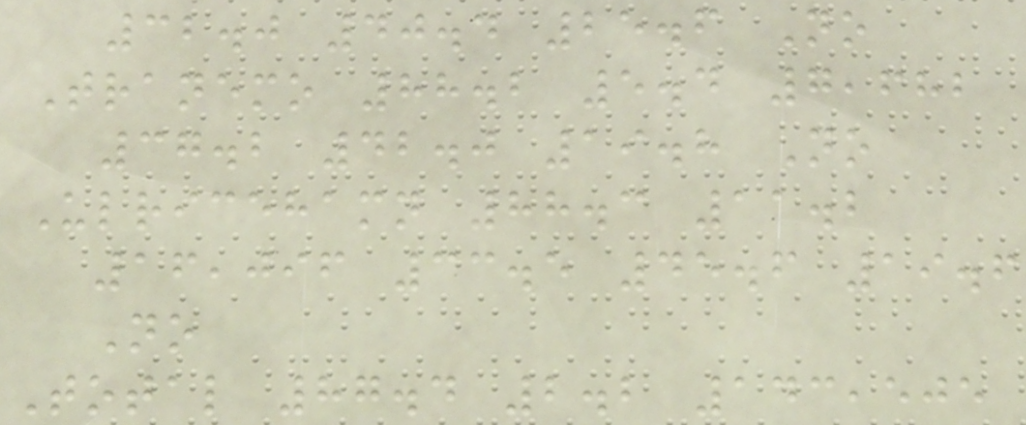32.0 40.4 25.6 No
Tranemo 88.2 5.4 7,682
37.2 42.0 19.8 No
Ulricehamn 88.3 11.2
16,096 33.5 45.6 19.6
No
Total 87.4 2.2 143,505
